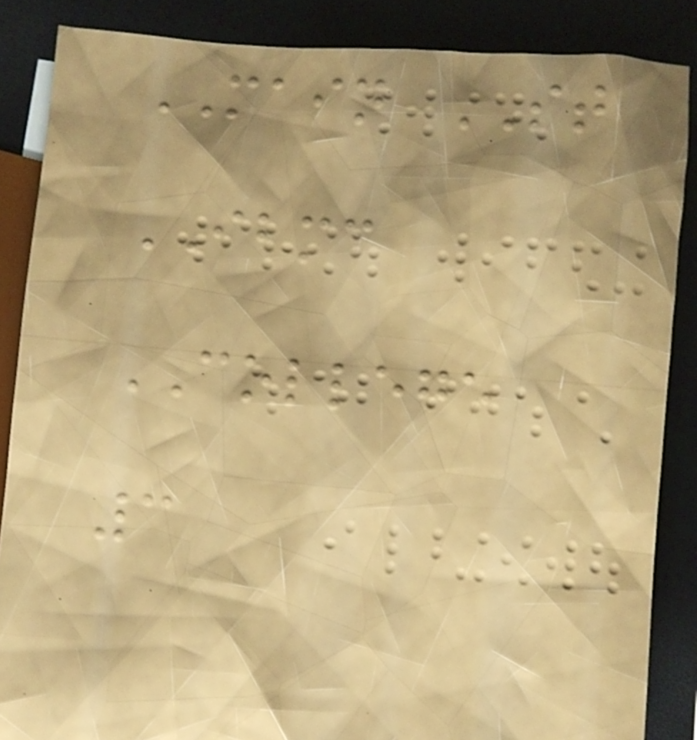MAIN ST
IBMC
COLLEGE
3
